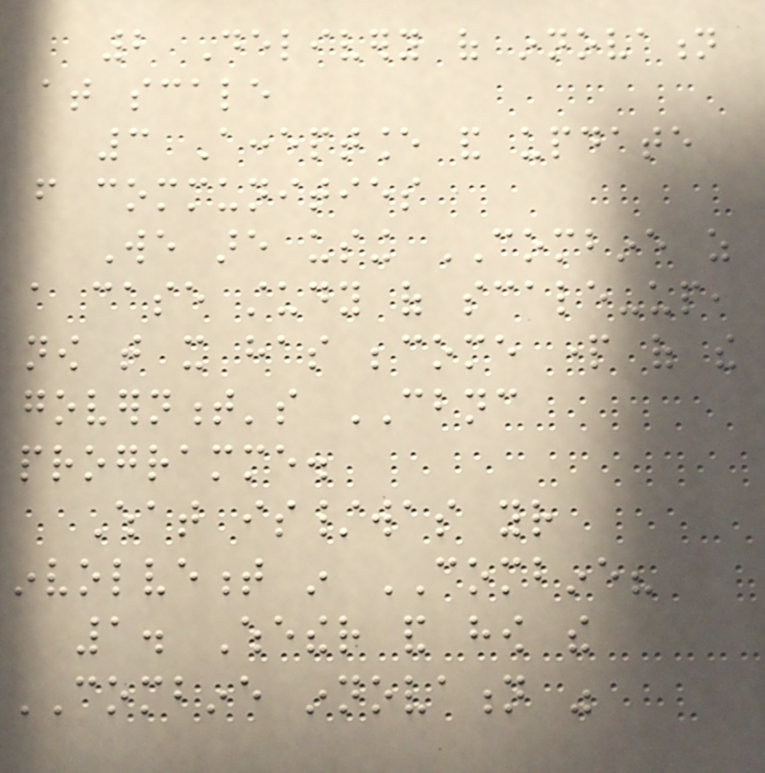2 Delivery of innovation
at scale
3 Acceptance and update
from communities
We are using COMBINE as
a case study of scale-up,
now that it has become part of the
government's CBNC
programme.
What is/was your
involvement in COMBINE?
1. Whether and how the
COMBINE innovation was
